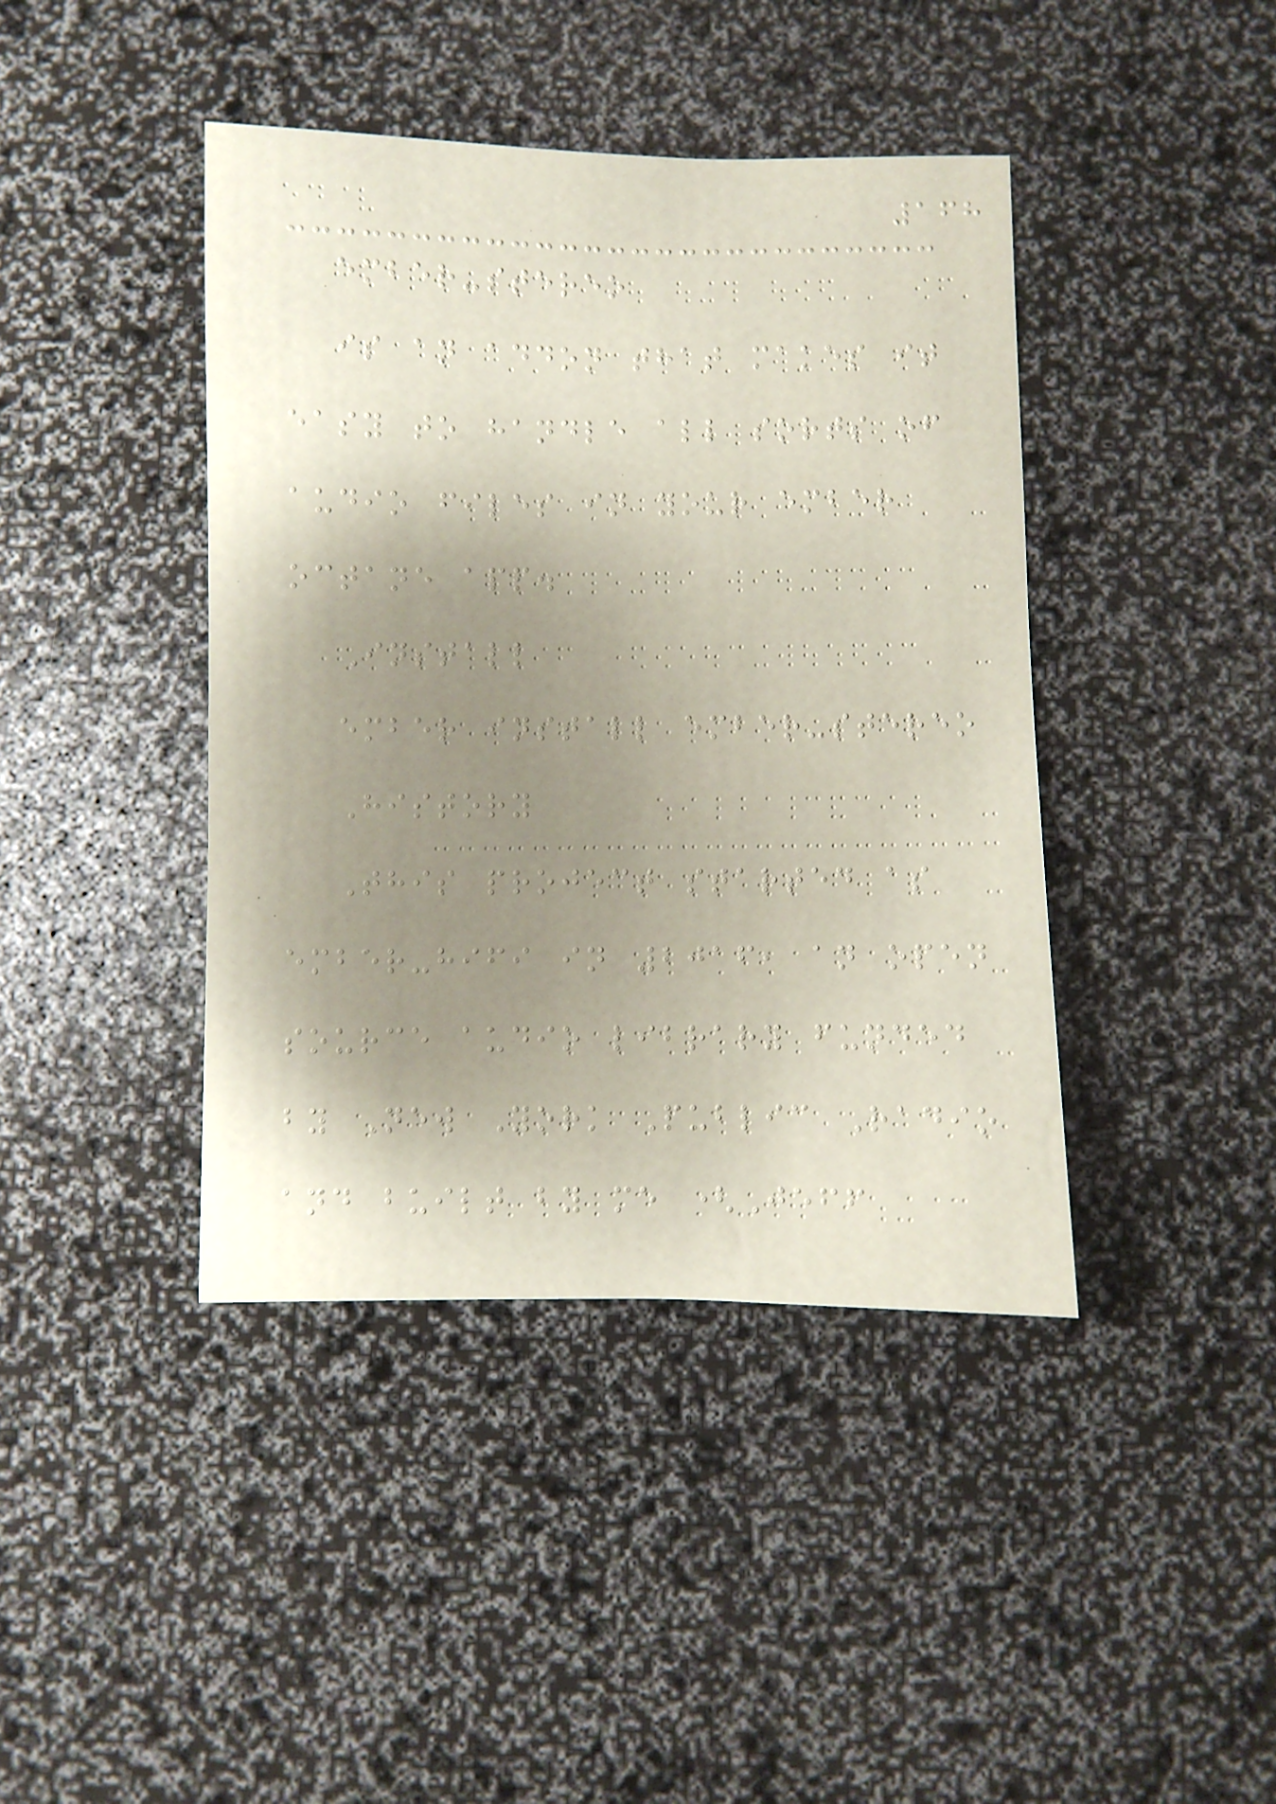168
ember-stereo
is an addon that makes it
easy to handle all sorts of
audio files in your ember
octane app.
Install
ember install ember-stereo
History
This project started as
ember-hifi in 2016, an open
source audio library funded
by New York Public Radio
and built by me (Jeff
